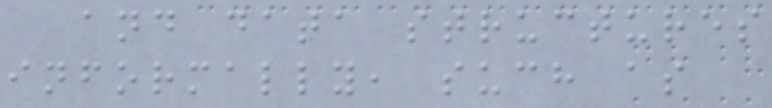and data structures
informally, such as
